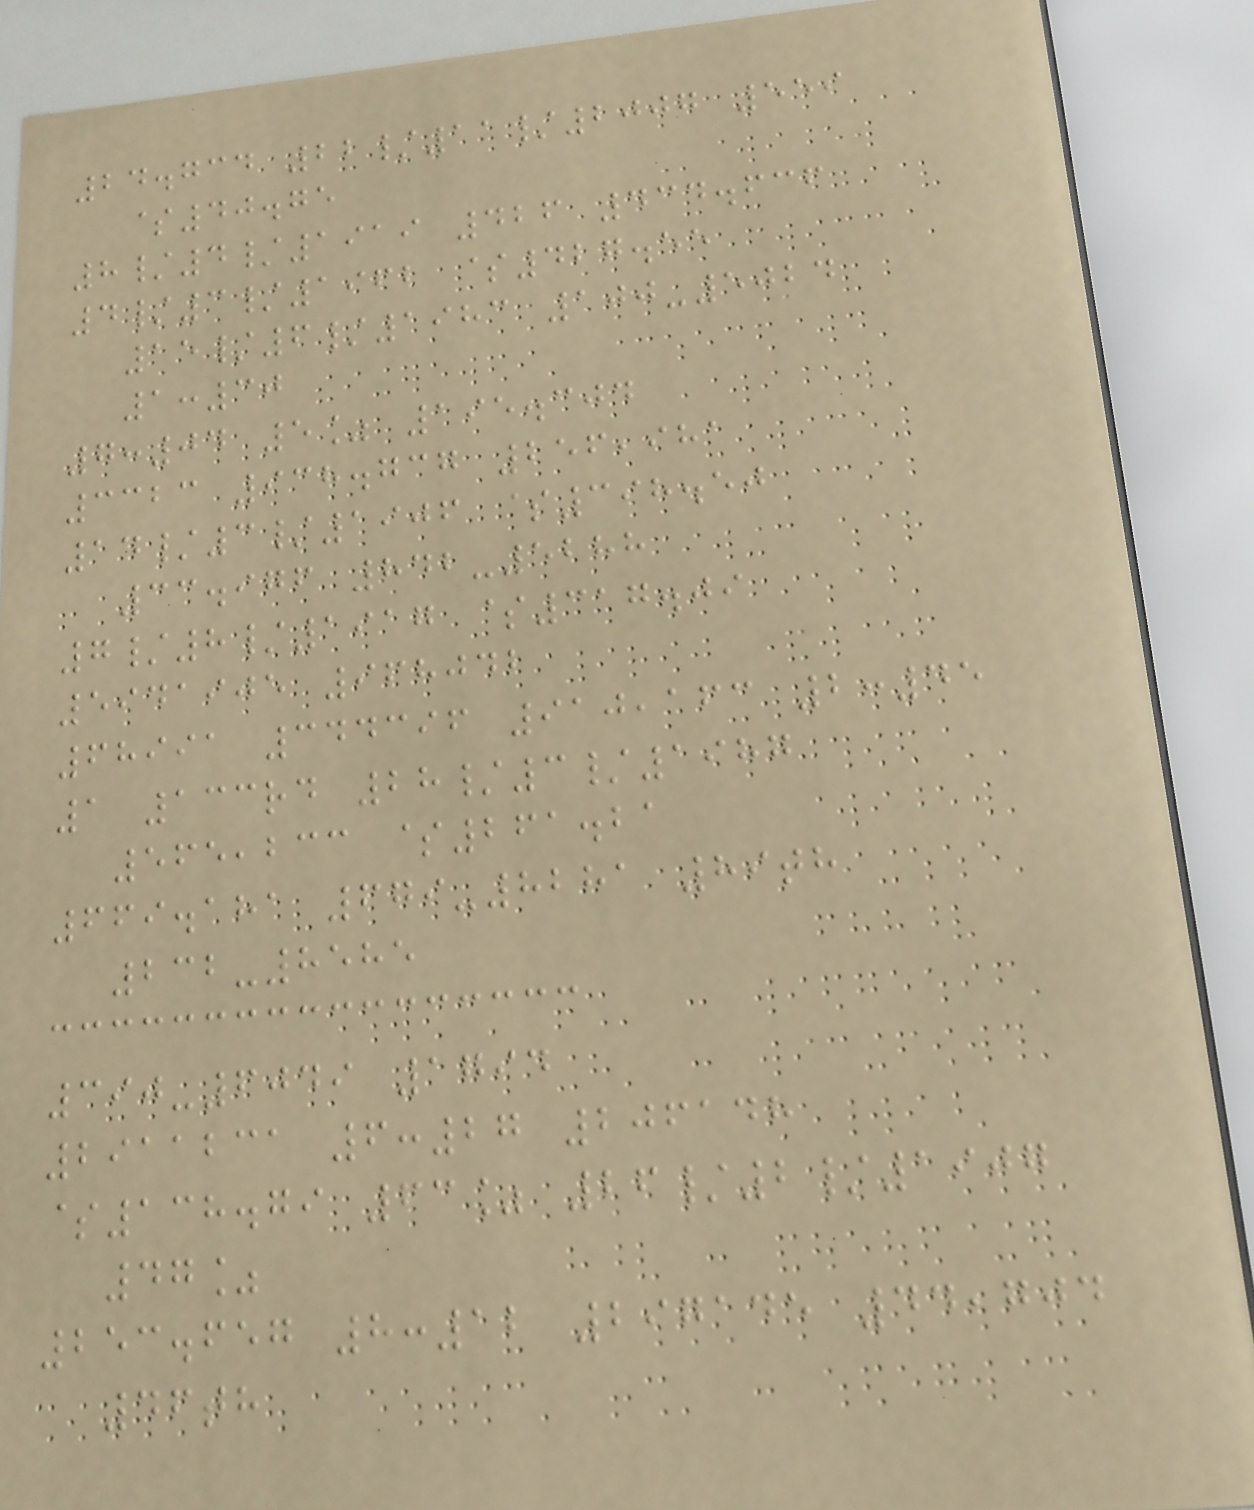24.734 22/11/2007 559
$40.75
8/4/1919 426 434.636
4/3/1962 $427.55
15/6/1983 100-5024
1:30
7:04 5% 195.304
3323 938.737 256,981
14/3/1906 $398.50
33.976 842-5288
7/8/1917 $317.09
5941905 968042
68991 344396 910,163 2:45
1 133rd 28/3/1987
565,233 $261.21
669.181 679-8281 89th
232-8585
390-6049 1794
2911231 6:27 206148
$138.79 63% 26/2/1907
47%
253.657 8:12 297145 44,704
46th
